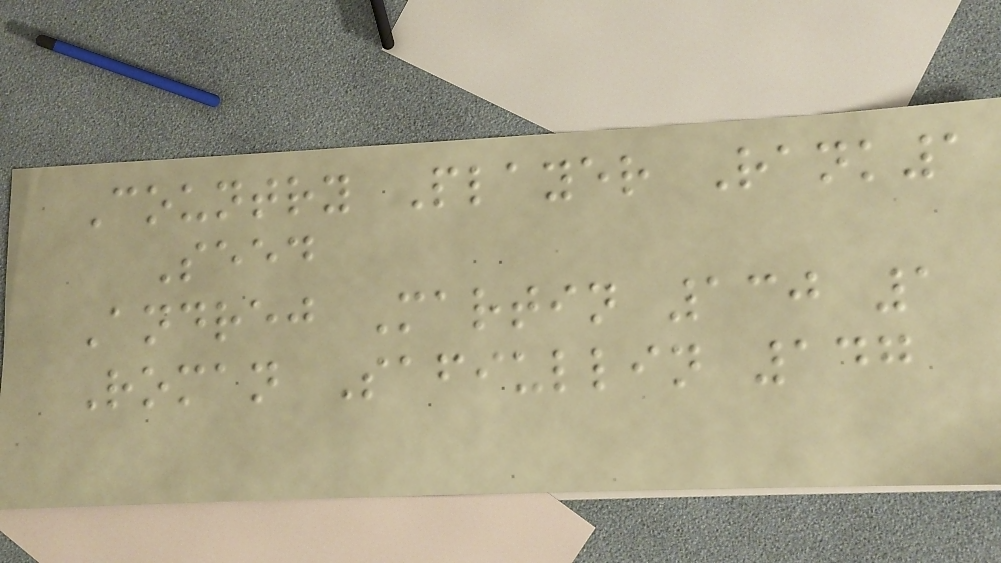Country Player Rank1
Seed
Andrej Martin 130 1
Roman Safiullin 147
